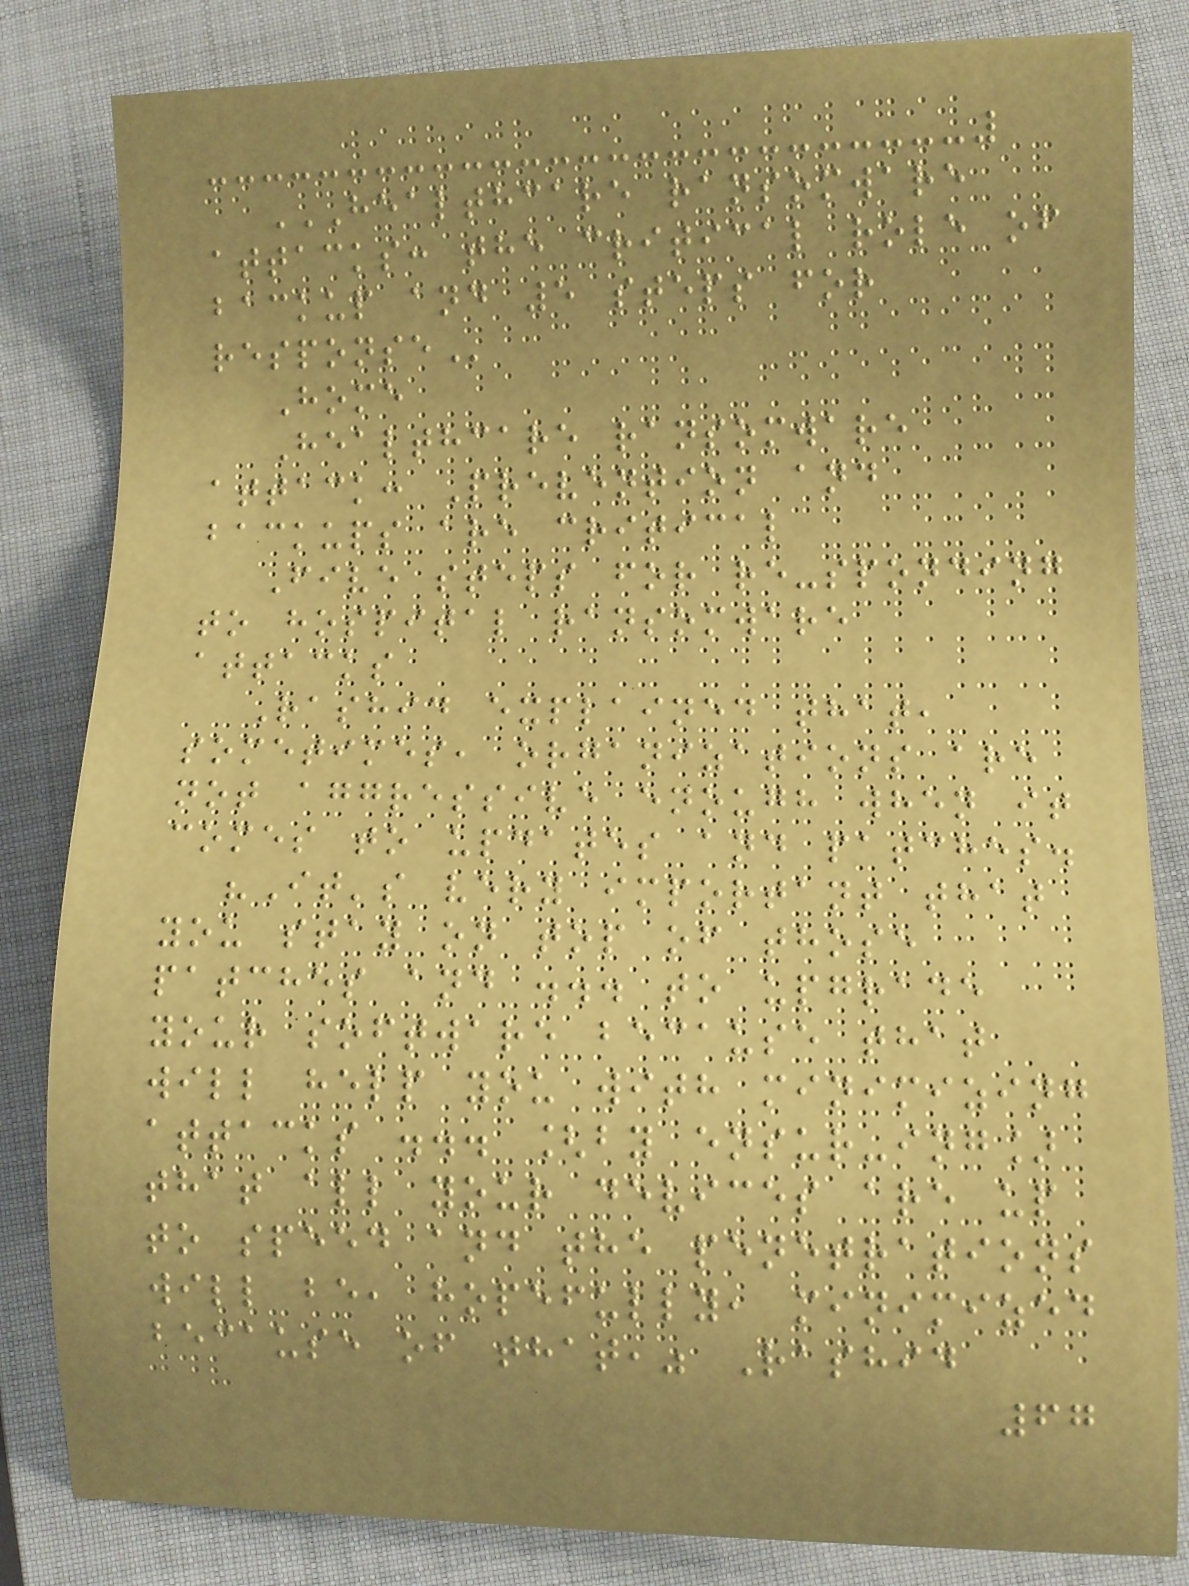HEALTHCARE RANSOMWARE
ATTACKS: THE CRITICAL ROLE OF
BACKUP AND 5 STEPS FOR
RESPONSE
Home
Healthcare ransomware
attack: Prevention and
backups are critical
Five steps for re-sponding
to hospital ransomware
attacks
Rashid explained that,
sometimes, organizations are
not aggressive enough when it
comes to updates and patches.
"It's very important that
you stay on top of those
patches and ... to upgrade
your software because that
will help you with minimizing
attacks ... [by ensur-ing]
that all your devices are up
to speed and the penetrations
will be, hopefully, minimized
because of that," Rashid
67
